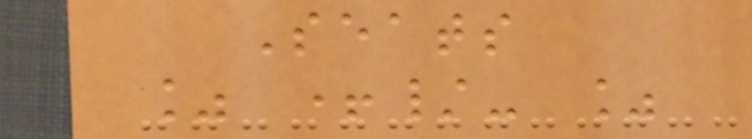Seats
% +/- %
